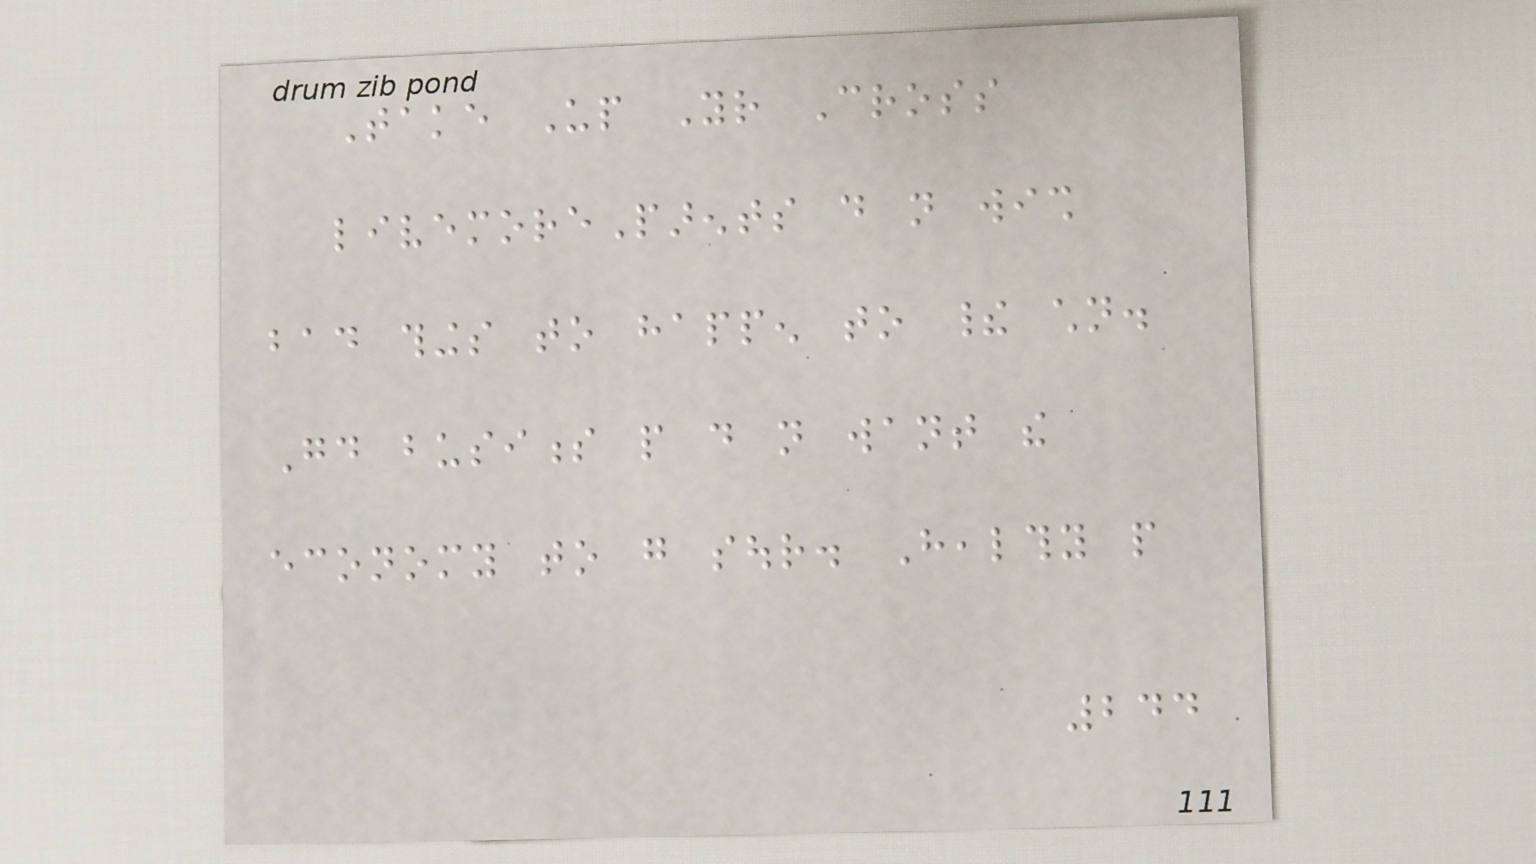Take Up Your Cross
livemoreParents do not wish
bad things to happen to their children.
Good business people do not want the
economy to go sour. Healthy people
244
